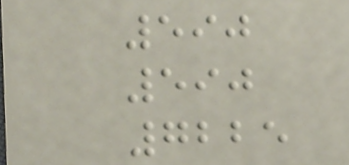590
590
7225
